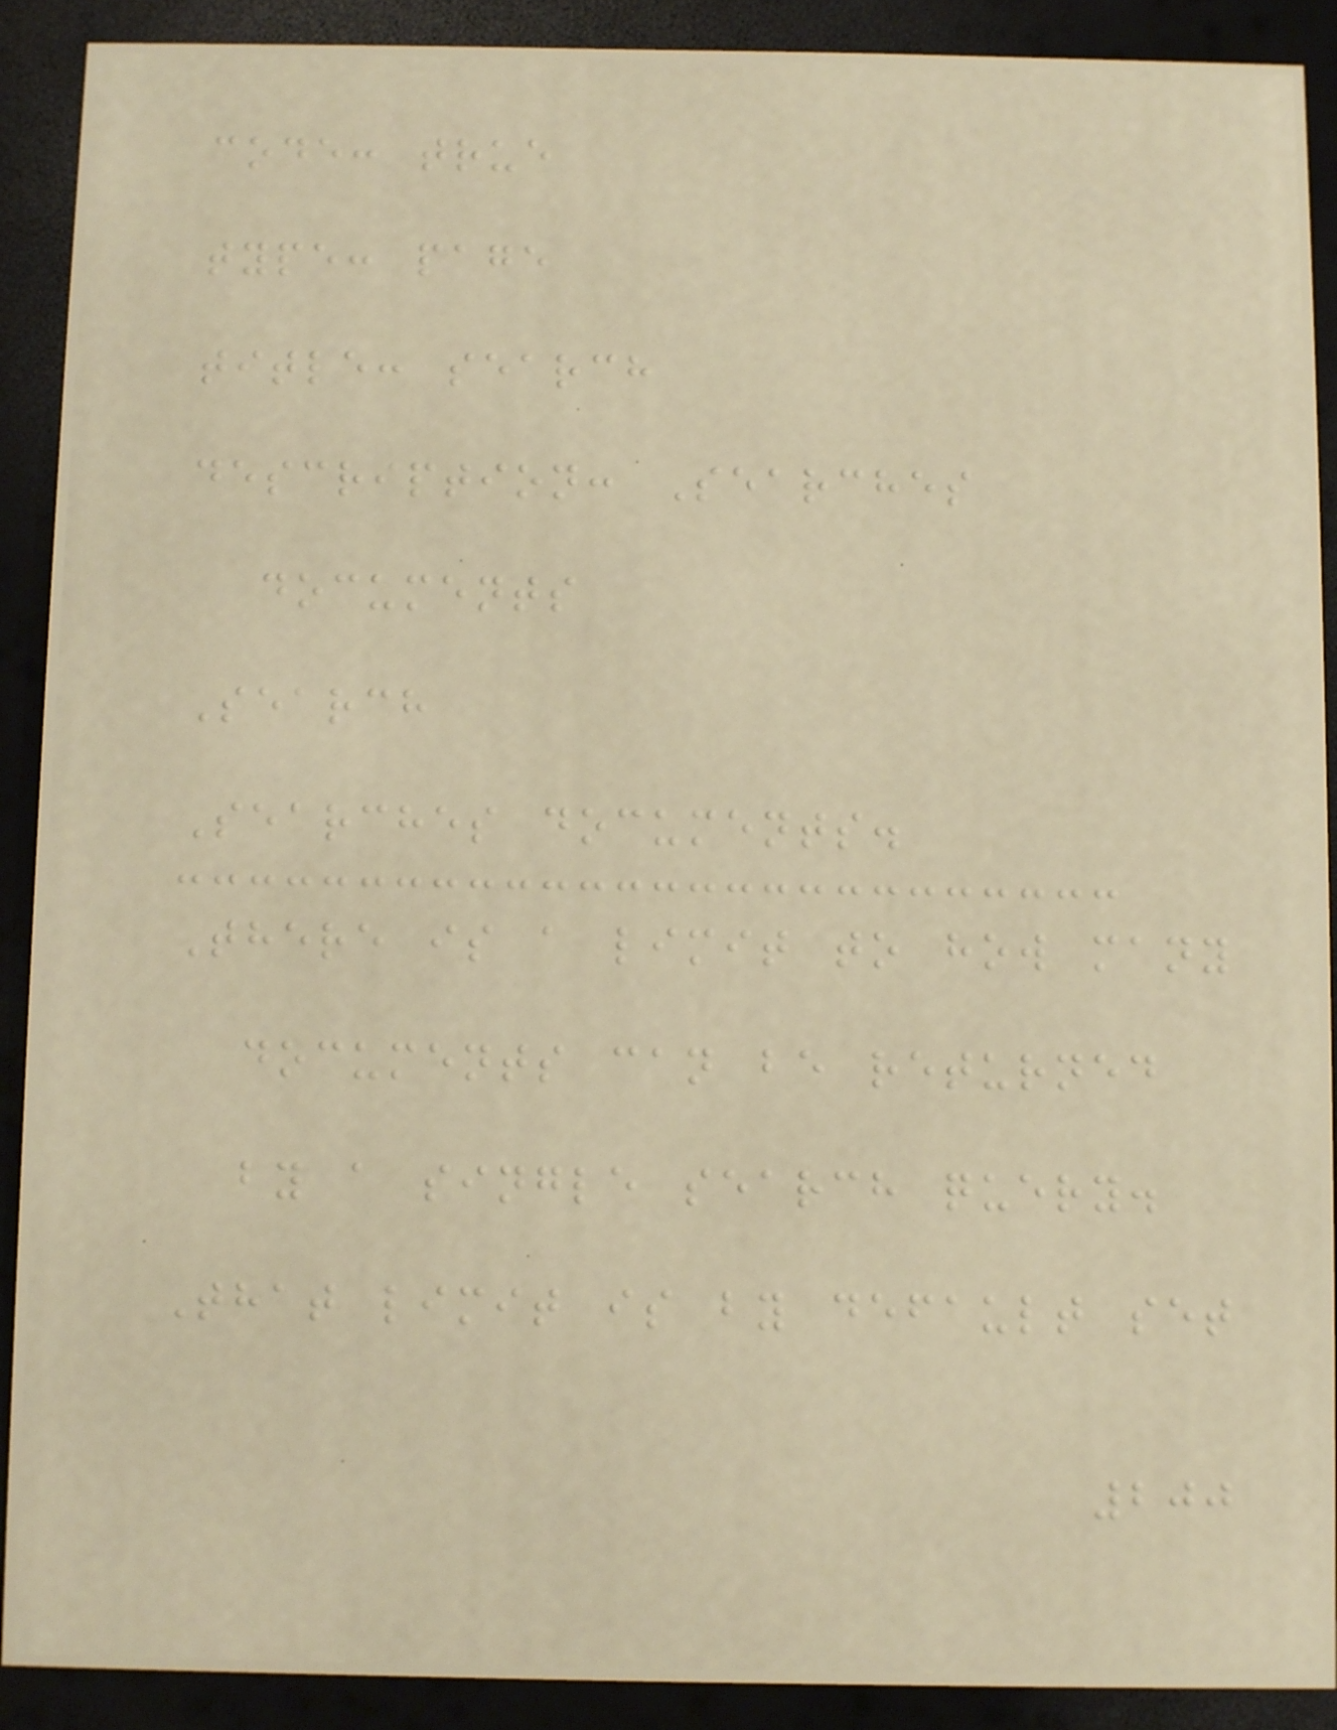code: true
type: page
title: search
description: Searches
documents
Search
Searches documents.
There is a limit to how many
documents can be returned
by a single search query.
That limit is by default set
200
